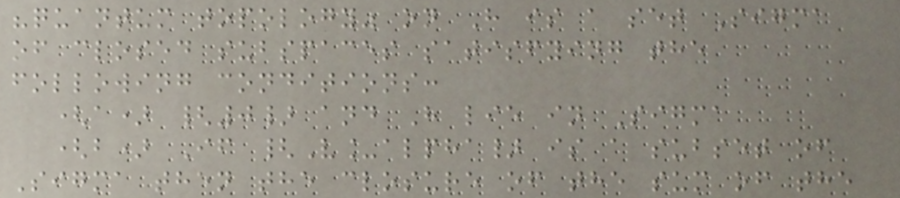"quantum topology" on H is a set Sigma
of closed subspaces satisfying the
following conditions:
(a) {0} and H lie in Sigma
(b) If {V_alpha} is a subset of
Sigma then the closure of the sum of the
